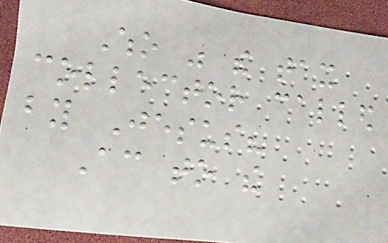Who was the tax
collector called
by Jesus?
According to the
